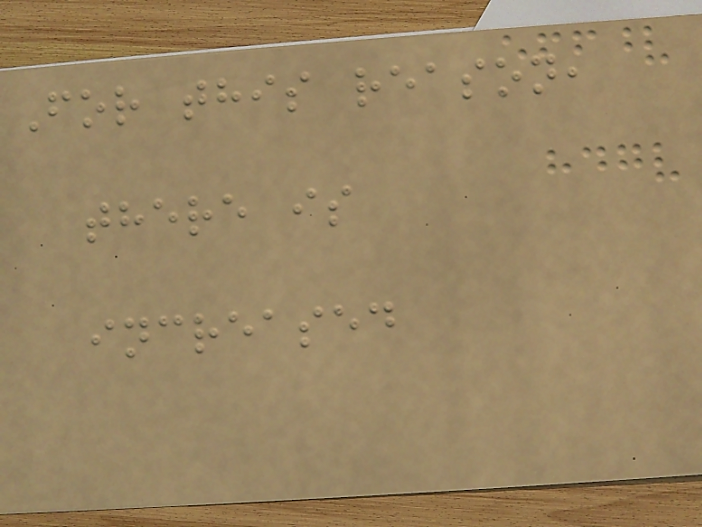For this reason,
there is
increased
